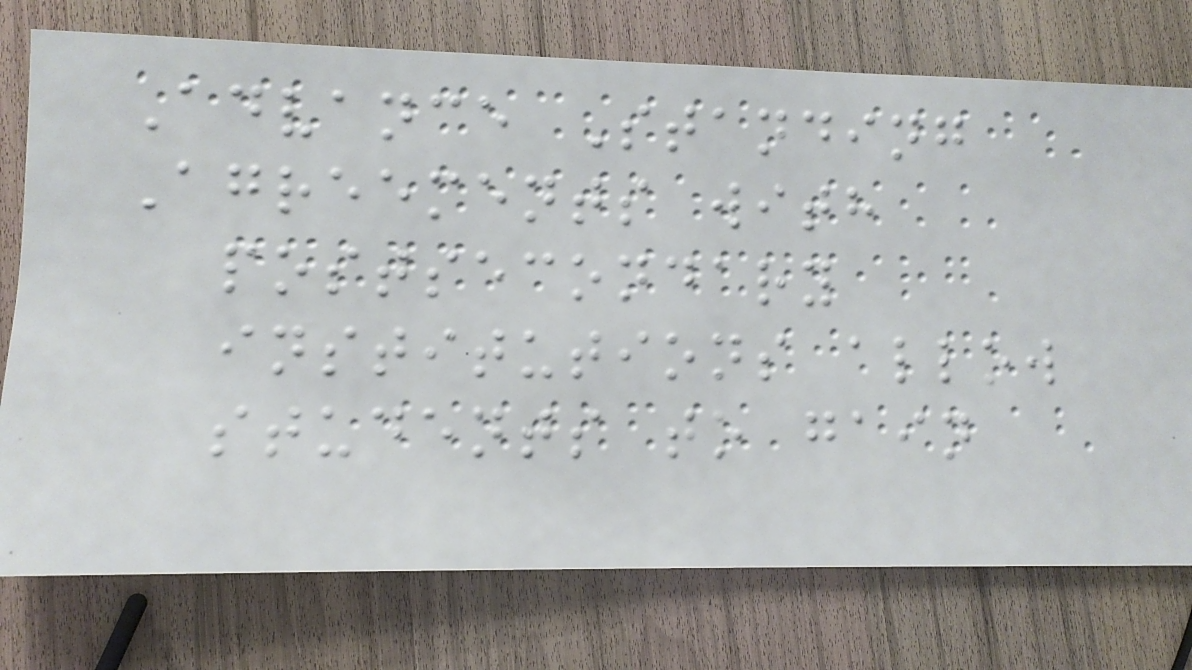Advance Standing
Agreements with
postsecondary
institutions allow
students to gain
